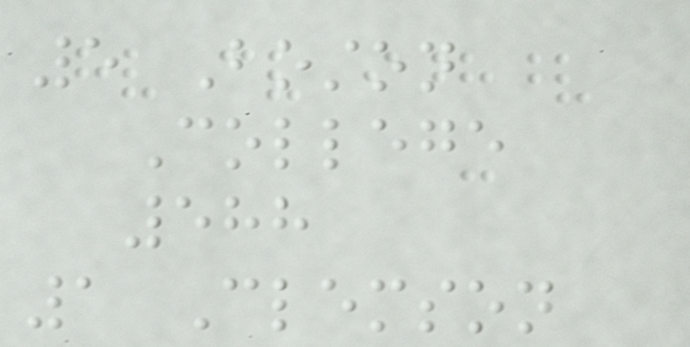5 Boston
College
588
1 Clemson
